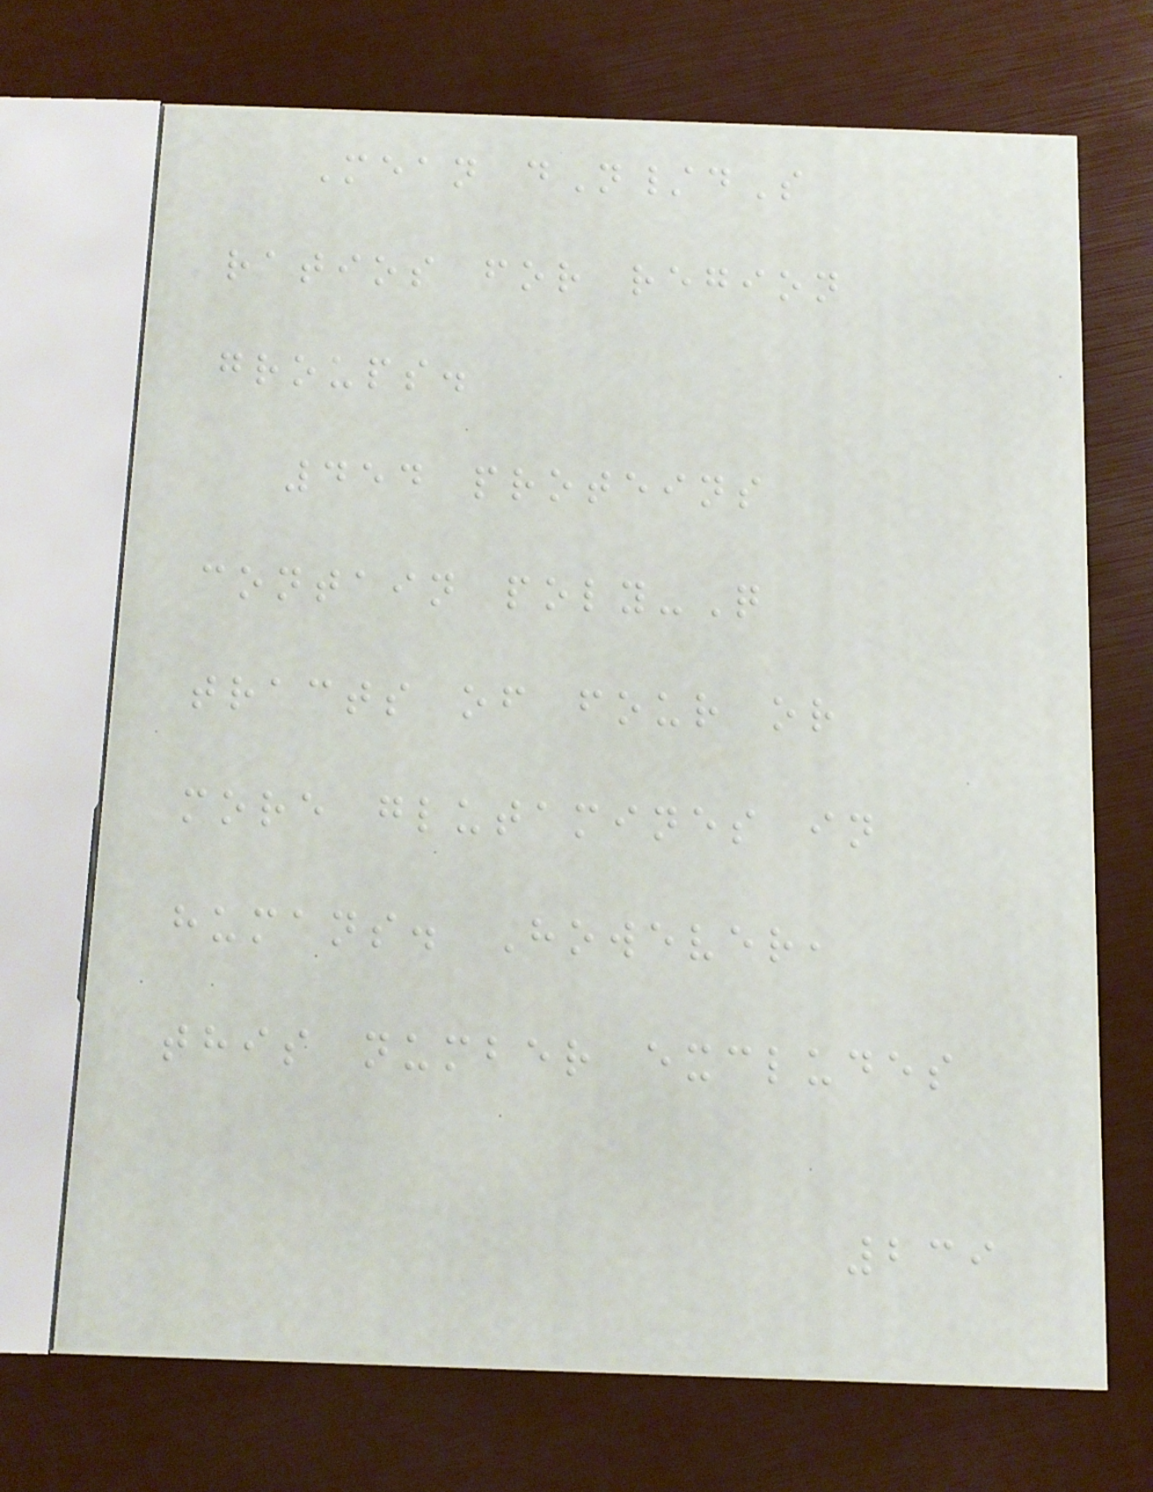Mean dN/dS
ratios for region
groups.
454 proteins
contain poly-Q
tracts of four or
more glutamines in
humans. However,
this number excludes
239
